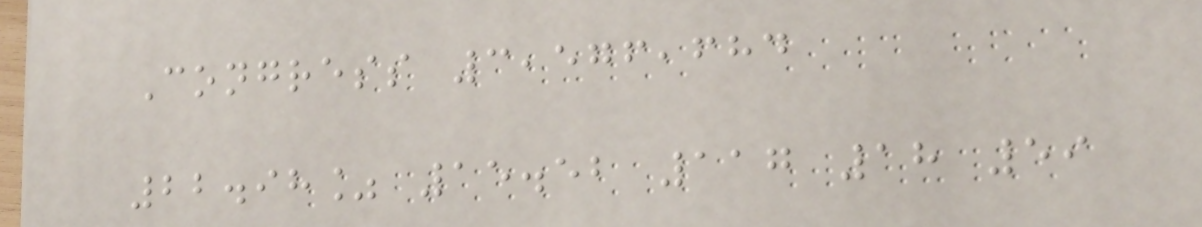Congress 3,576,684
22.98% 15.52 117 18 59
